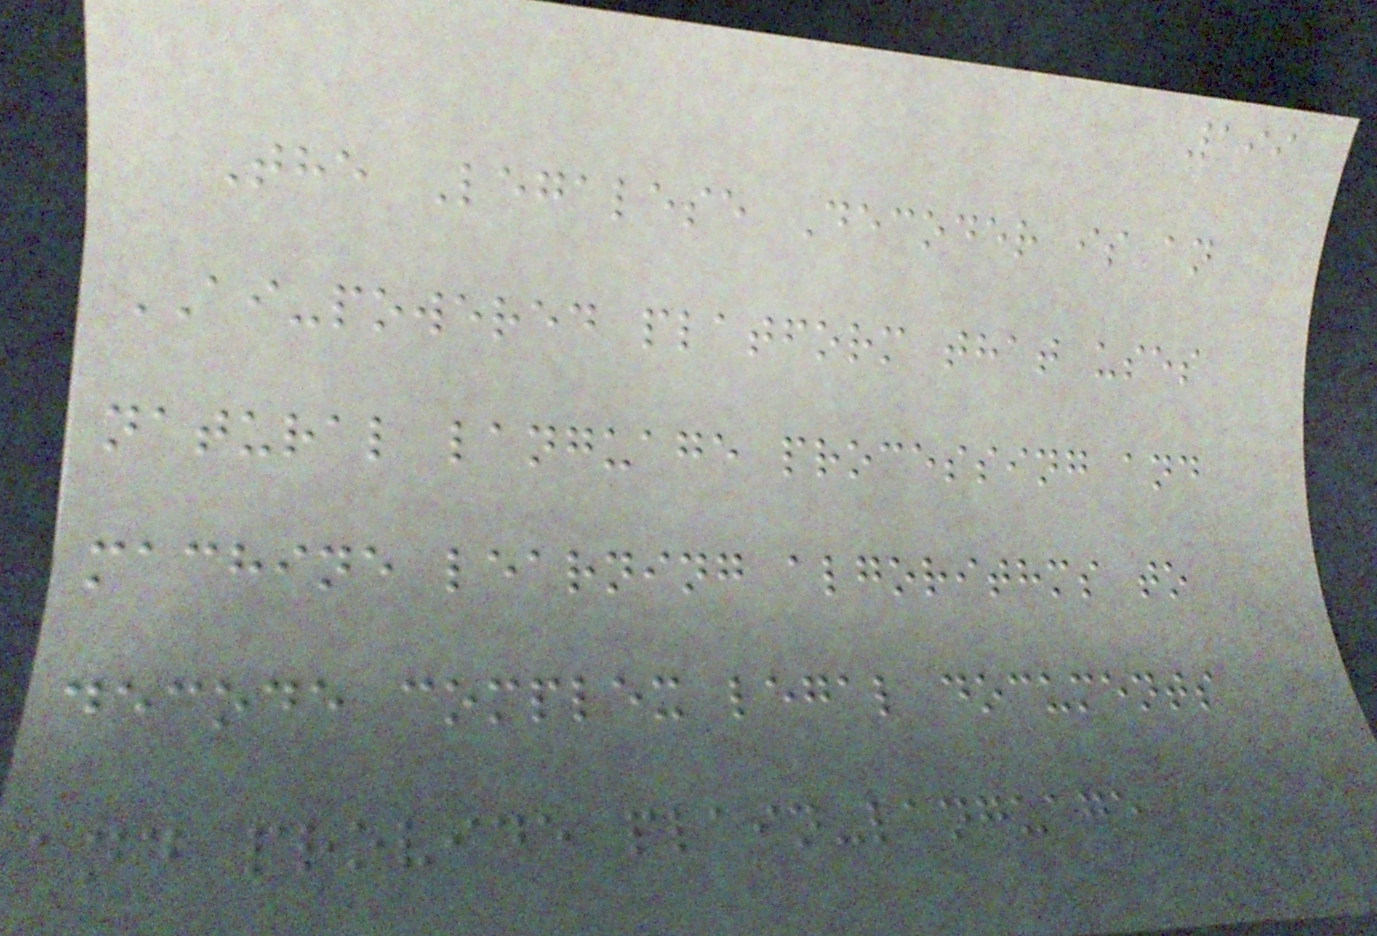199
The Legalese Decoder is an
AI-powered platform that uses
natural language processing and
machine learning algorithms to
decode complex legal documents
and provide plain-language
